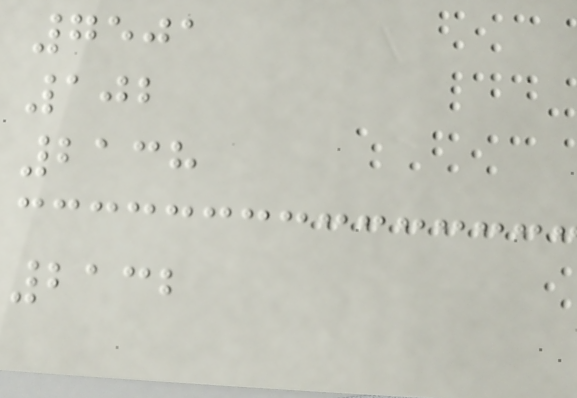7501
102
2138
2132
